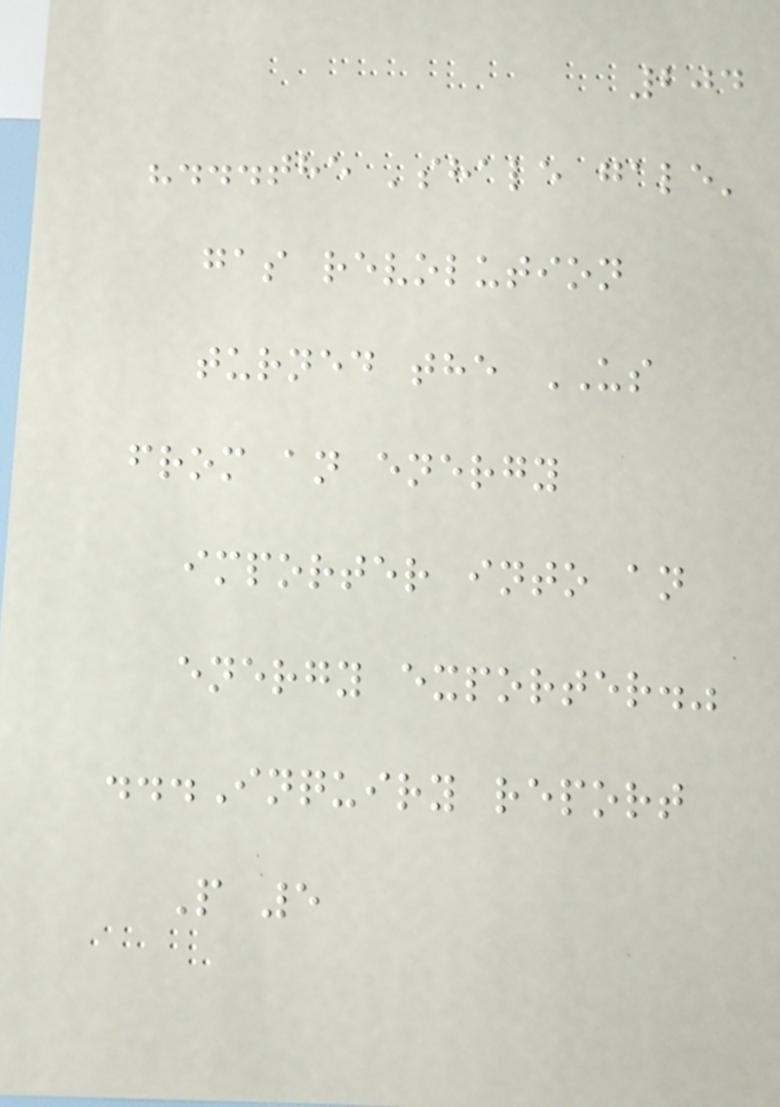204
"...the 'shale gale'
gas revolution
turned the US
from an energy
importer into an
energy exporter."
...Inquiry report
P 5
